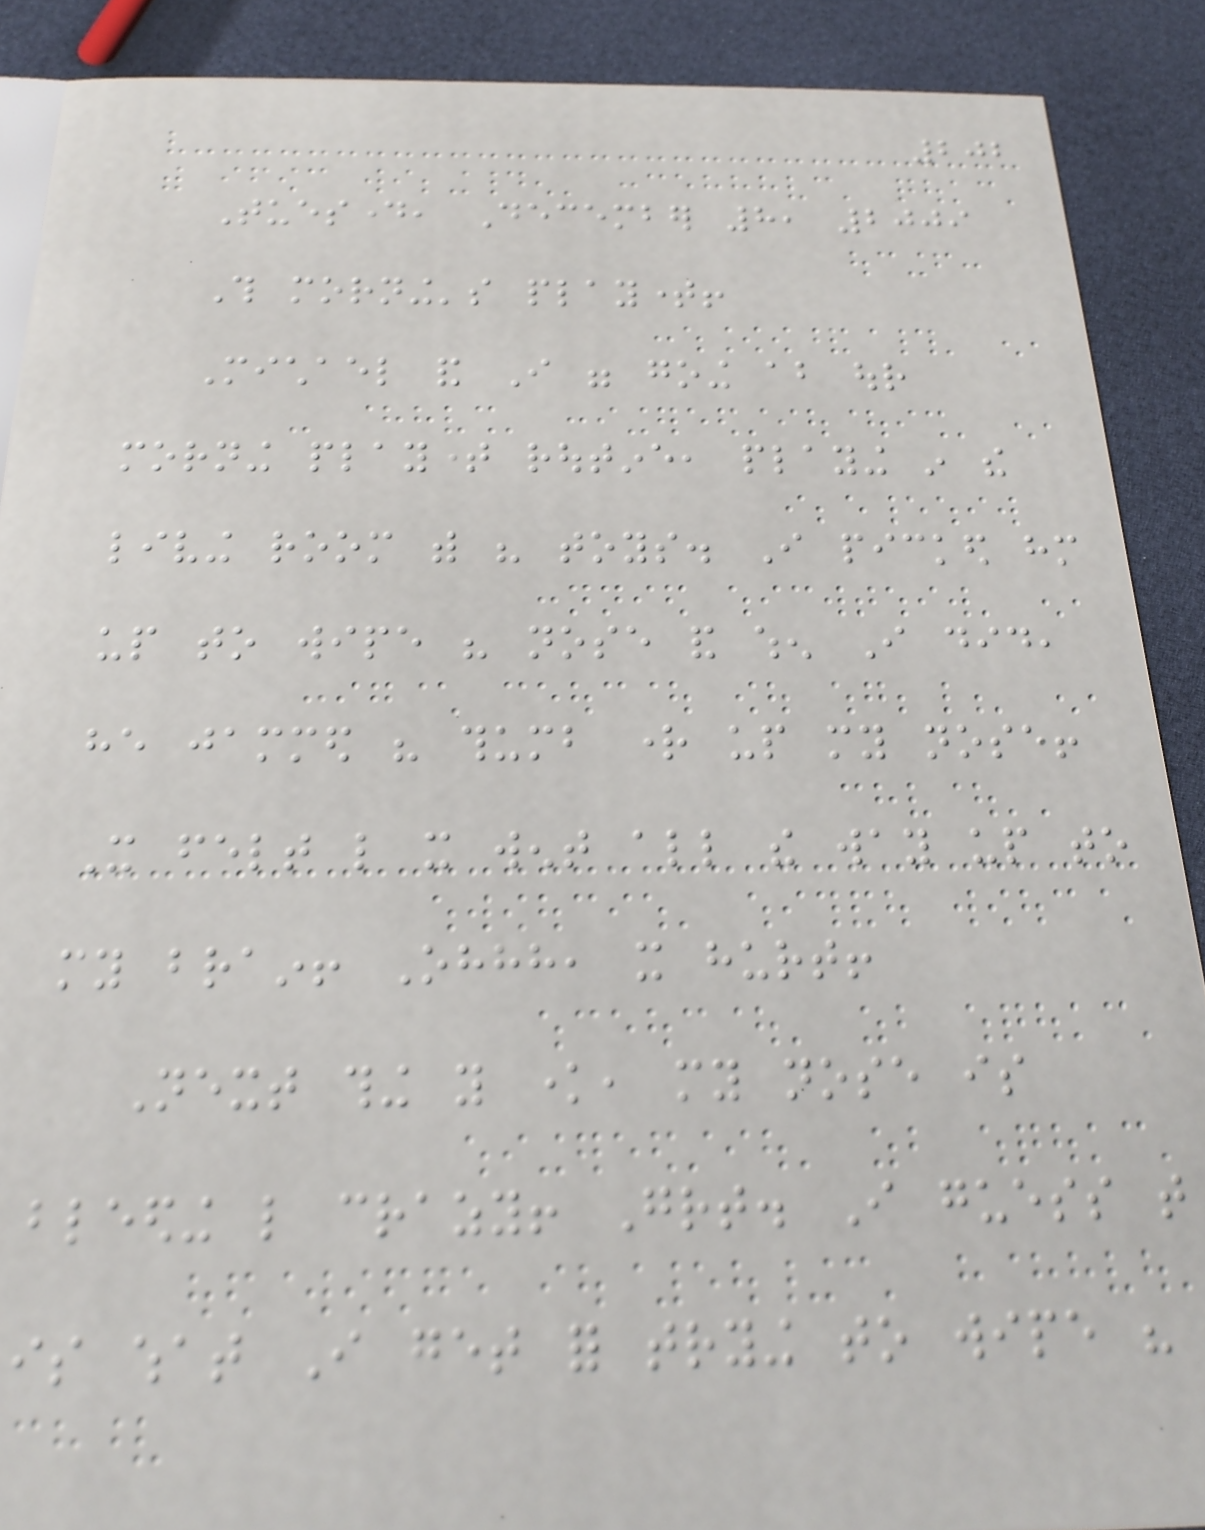202
Tuesday, December 8, 2009
This morning's playtime!
Michael and I were going about our
morning playtime routine, playing in the
living room with his toys. I picked him
up to wipe his nose and when I did,
he jammed his thumb right up my nose!
It felt like it went all the way up to
my brain! Ohhh, it hurt!
Next thing you know, my nose is
bleeding like crazy! Great. I guess that
is what I get for trying to wipe his
